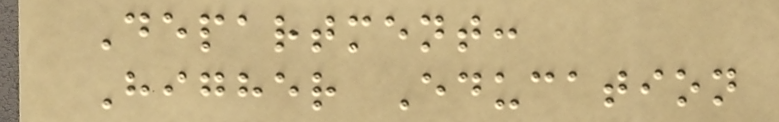Department:
Higher Education
